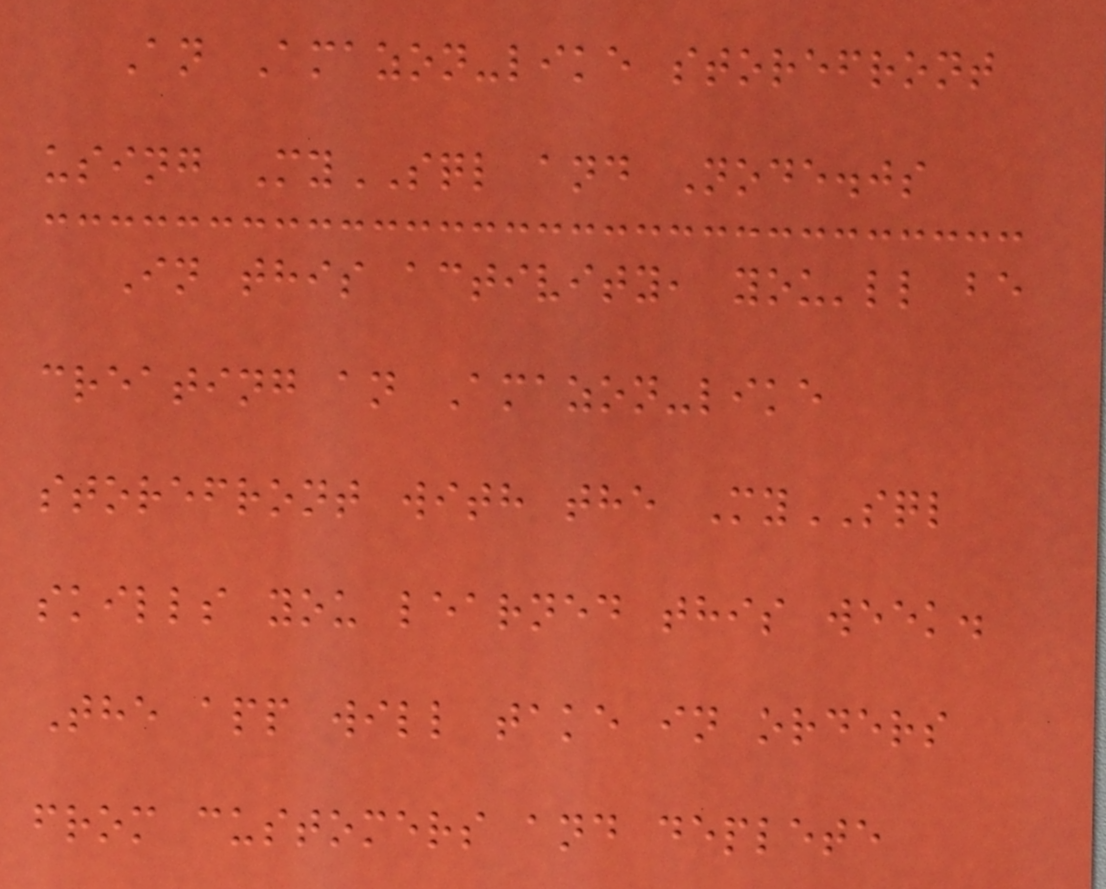An Amazon-like storefront
using MySQL and Node.js
In this activity, you'll be
creating an Amazon-like
storefront with the MySQL
skills you learned this week.
The app will take in orders
from customers and deplete
